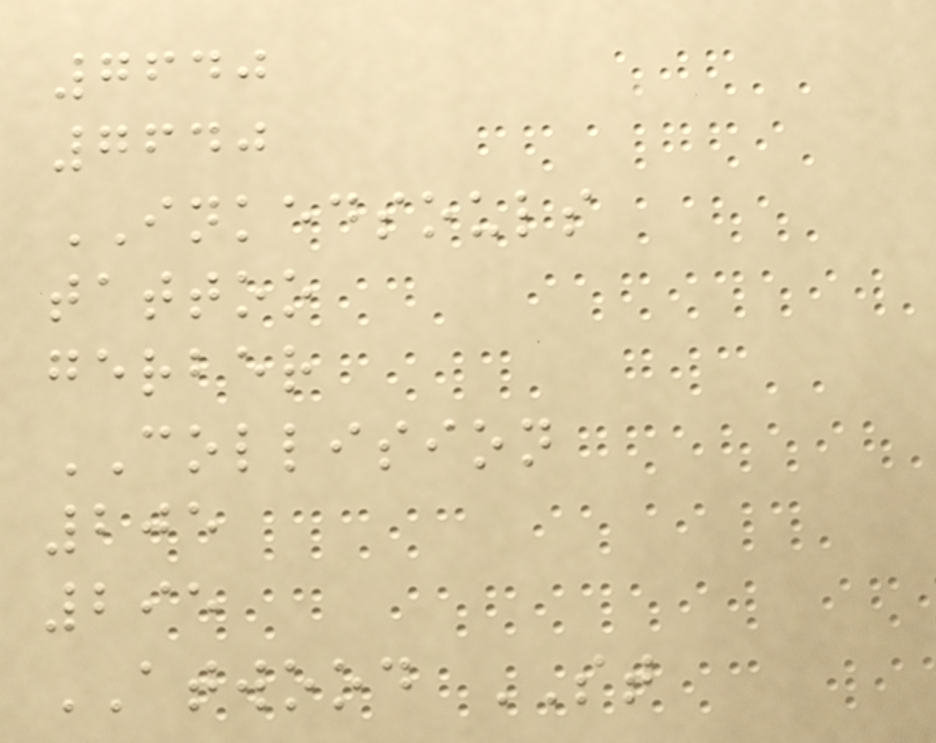7640
7640
INKEDSOULS
tattoo
gerber
COLLISION
205
295
ATWOOD ST
